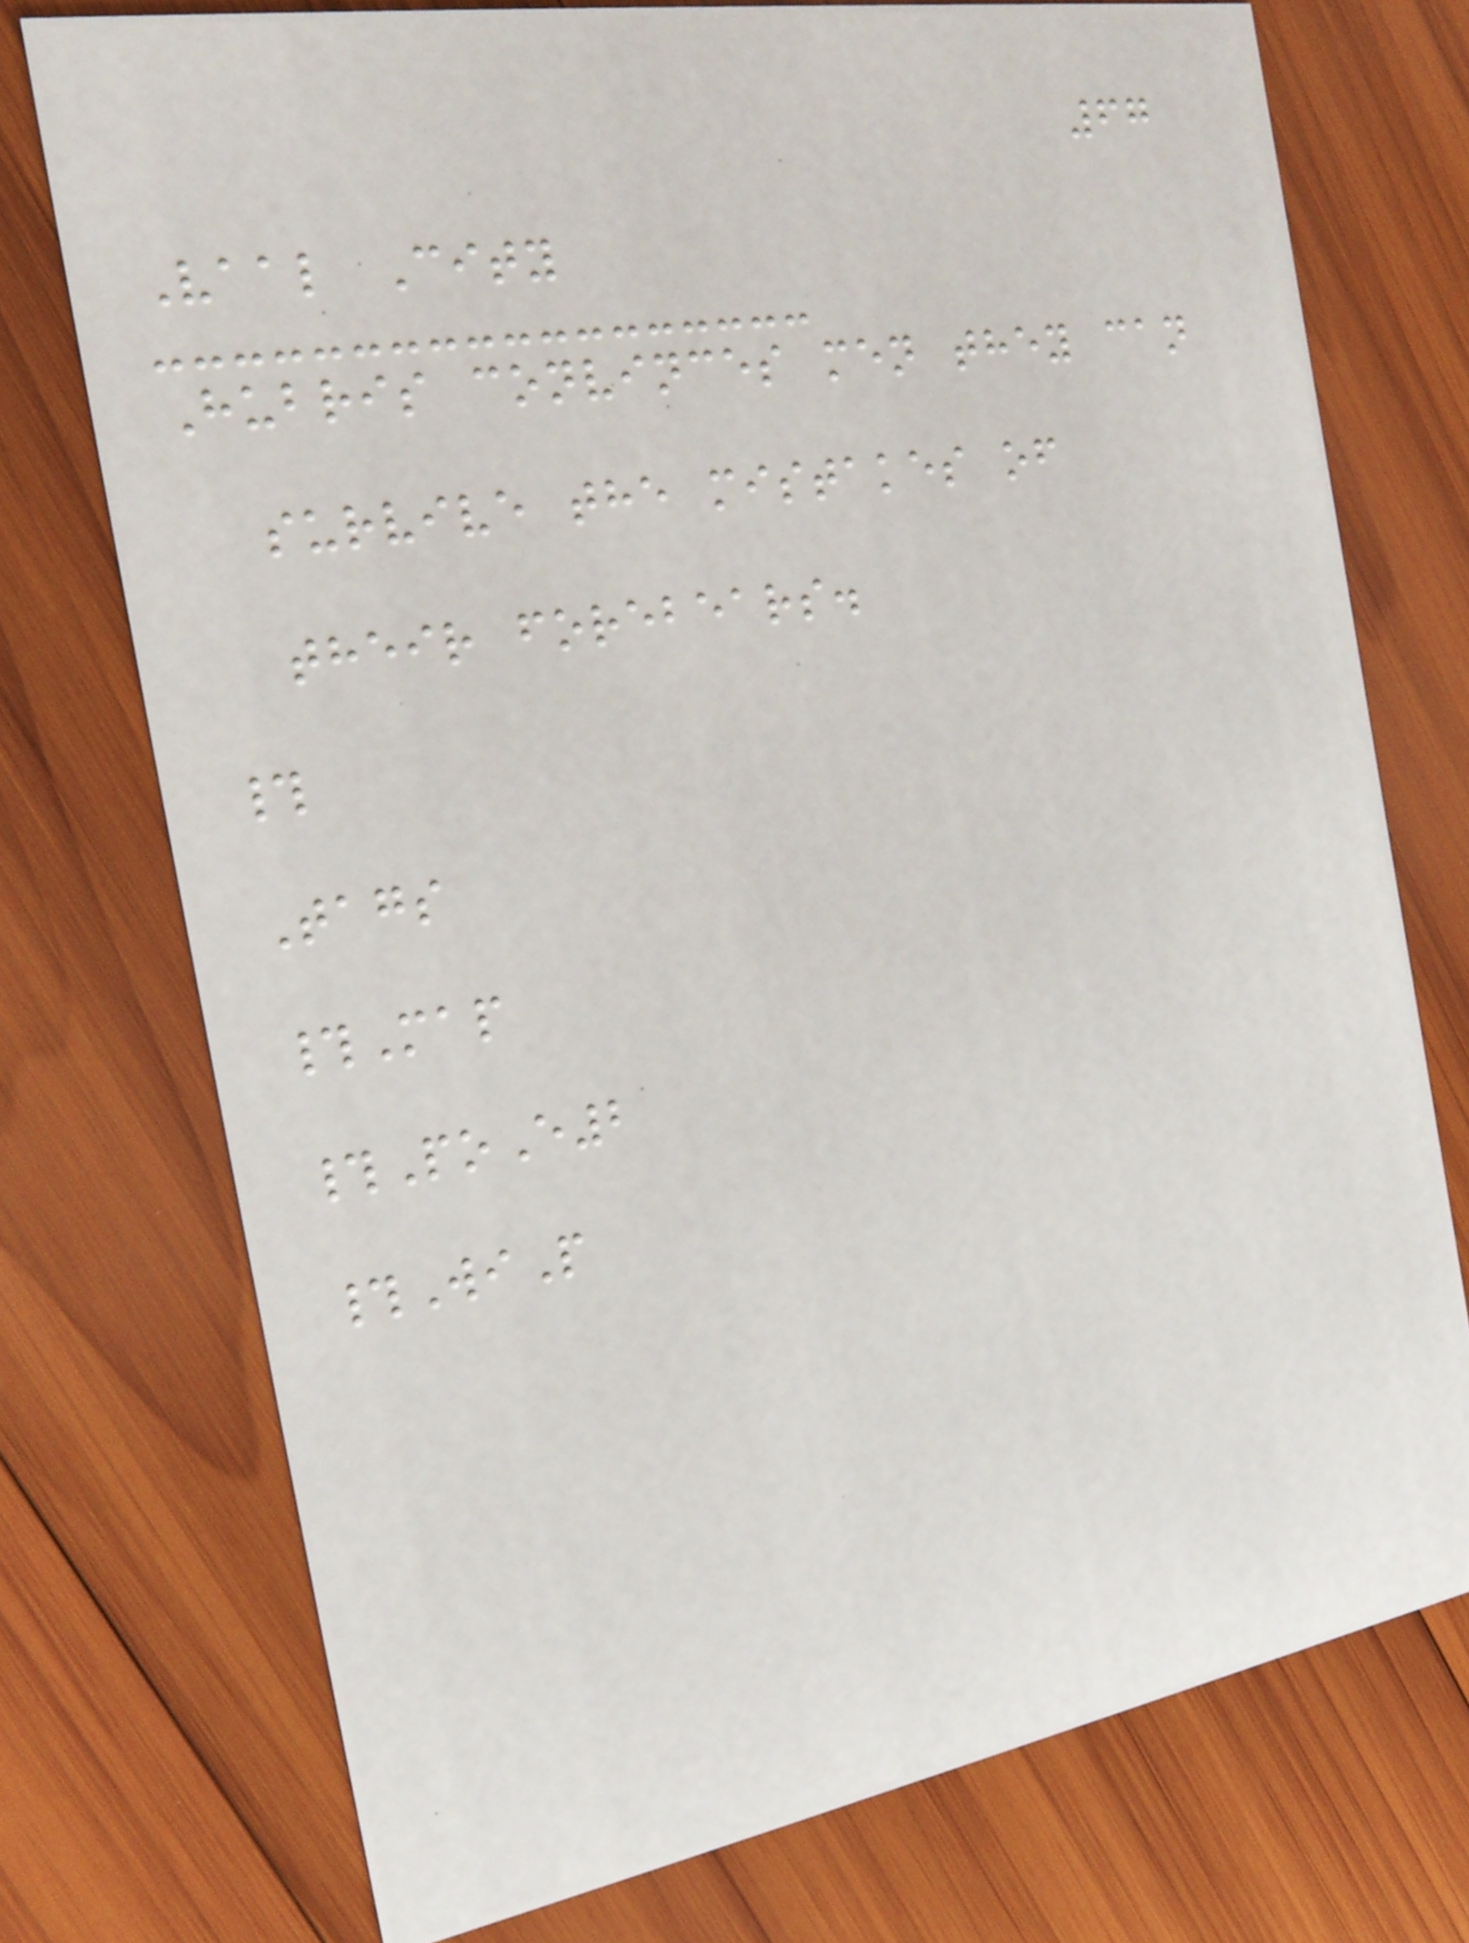67
Vaal City
Hubris convinces men they can
survive the mistakes of
their forebears.
#
Tags
#Map
#PoE2
#WiP
